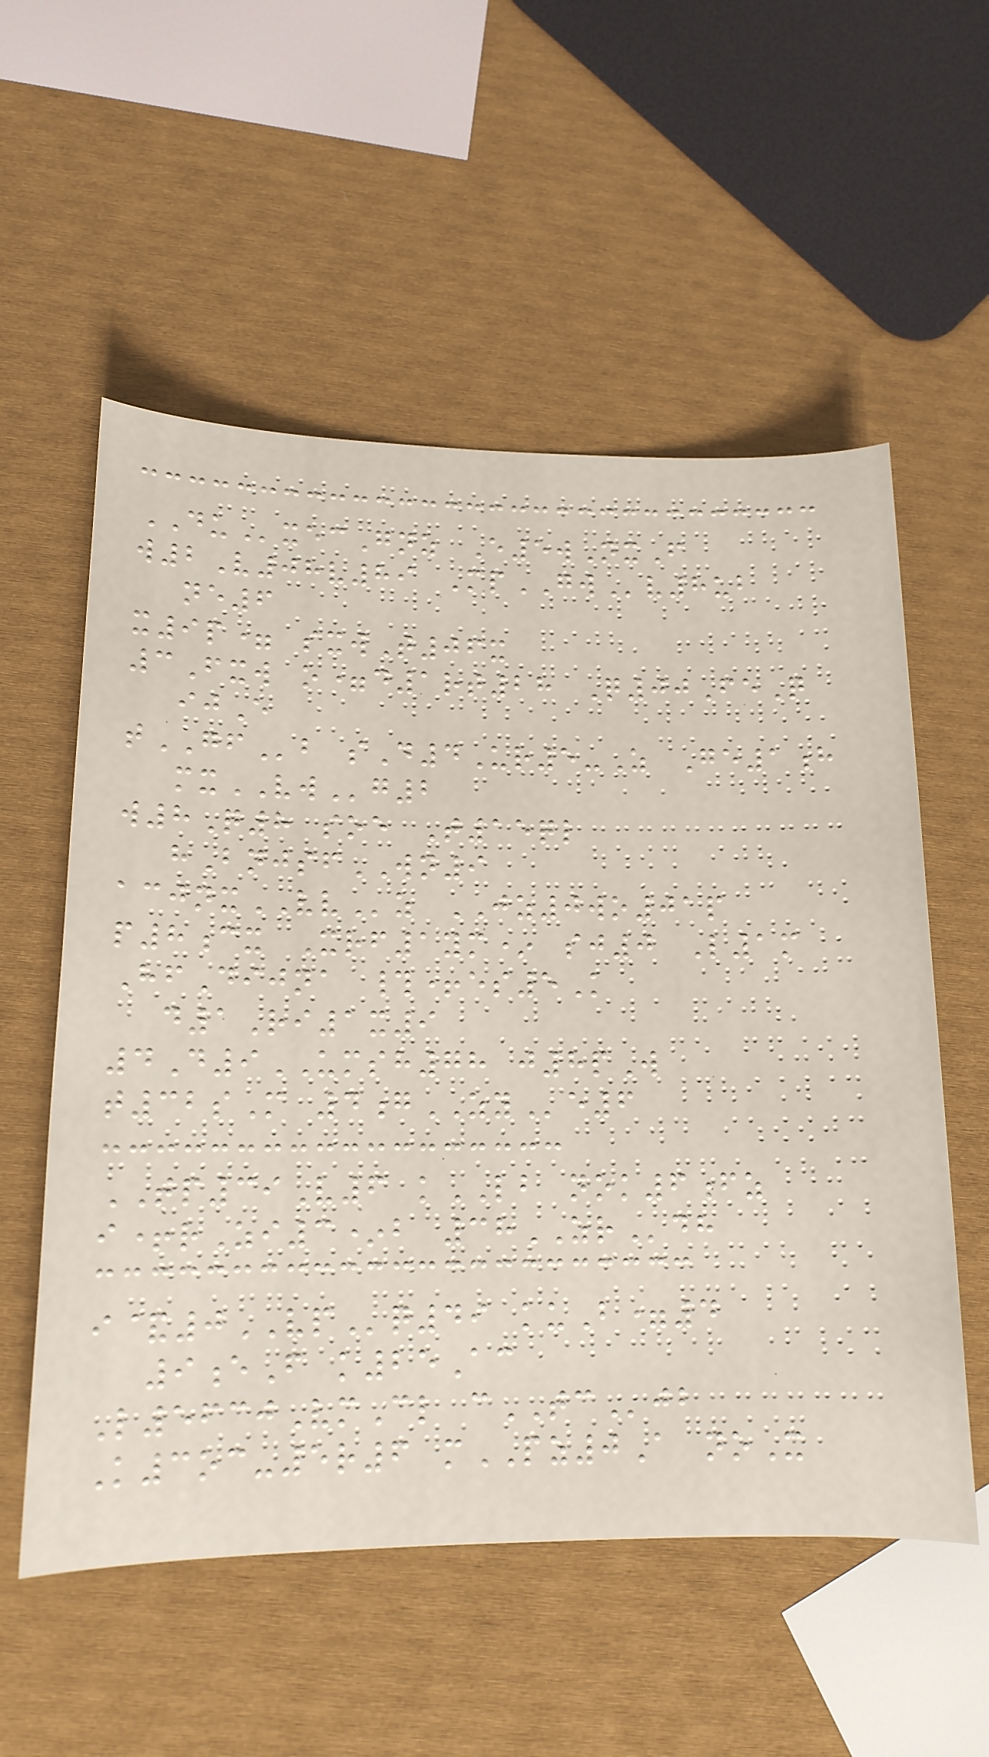DUxecGnz E5wNxF
w2V08v89 MpGWv8ub
ne6
x9p= sxwT06x
3Fxw o=d1rt28 Q00FeQ
ijE
tGFb sD4Ur5-Z Ge1h
mxVWg2
w8Q8 soe T15ql
hBnjsfWN9
acjnxVVz JZ0wo01p
p8cx Xrf1ym* sj0 L1m
HfDijna #+es5K
d1Ri1x9
4D9UMSH78 j8pW
t32sM 4gZYe6
TP39V6 kLB nok6fz
i+rZi3*b 38ZRdh
i&0VPq49 kuB=4
9eF k25Ac
L5630VmCl cTCjb
K3oc-5r6 mPZ0A noX
